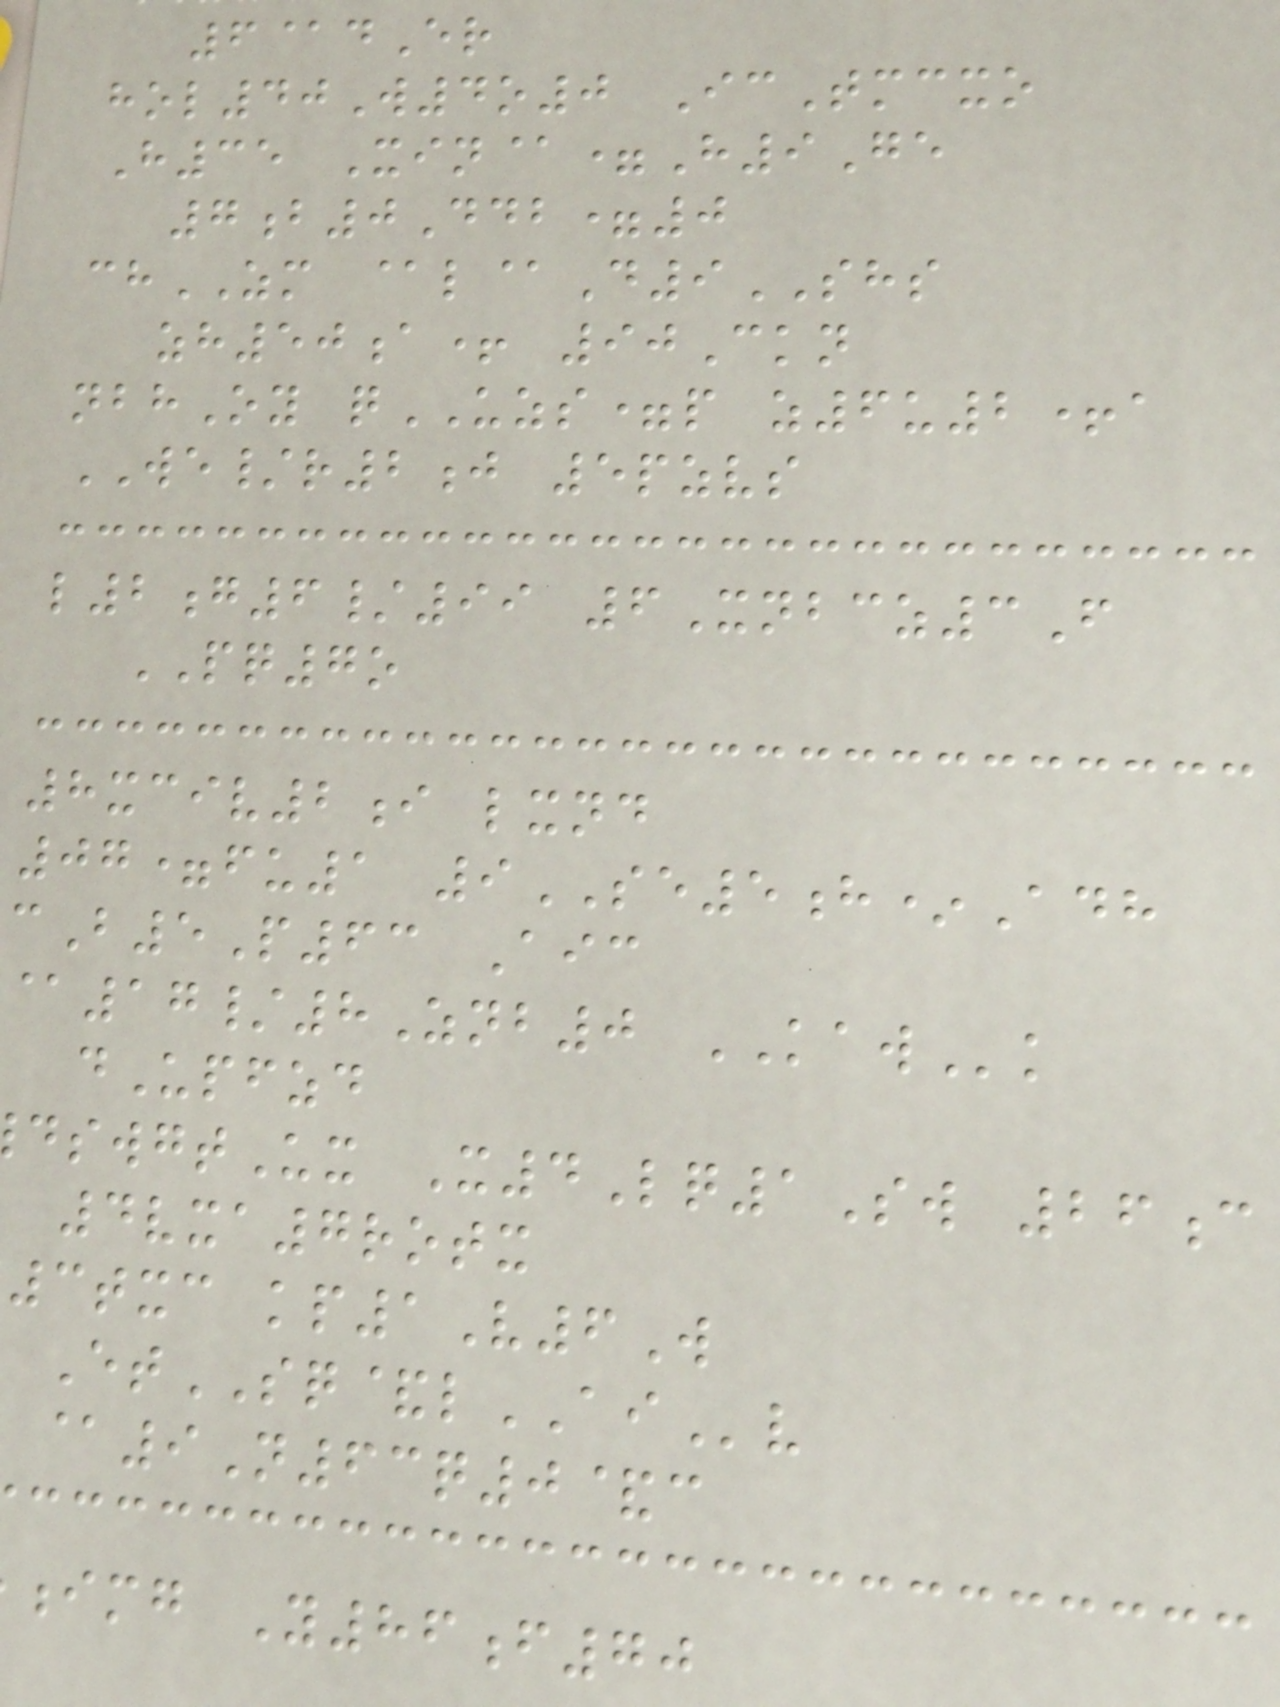6@dEr
hol40W4o0 IcTmcxo
H35 Xin@=H9Ge
7b0Ddb=0
chZM @l@D9SHS
zh50a+ 90Ckn
nbhOy qUZS=p z6u2+a
WE/r2j 5pzvs
l2g6/99 6Xnbcz3F
PQ7o
8xciv2i lxnd
07=fu1 9SE5h*Adh
cB5P63 Aic
@17/8Znb0 KAWk
dUpfzd
swgtUx X4Lq1Sw 26c
4vxa7rotx
3txc kp1V6W
EtSQ&lAIv
@9N63q0&c
img Y86f70
